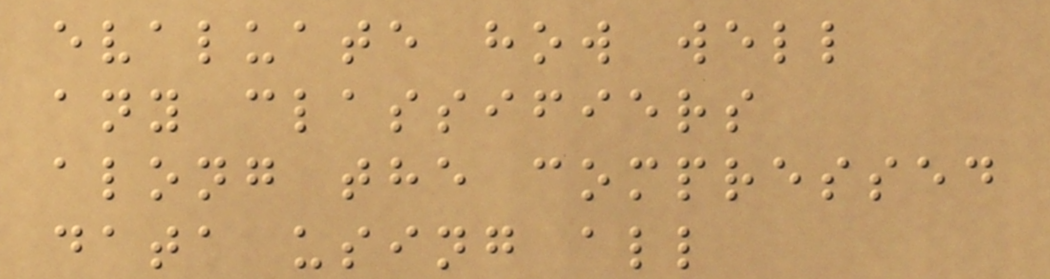evaluate how well
any classifiers
along the compressed
data using all
